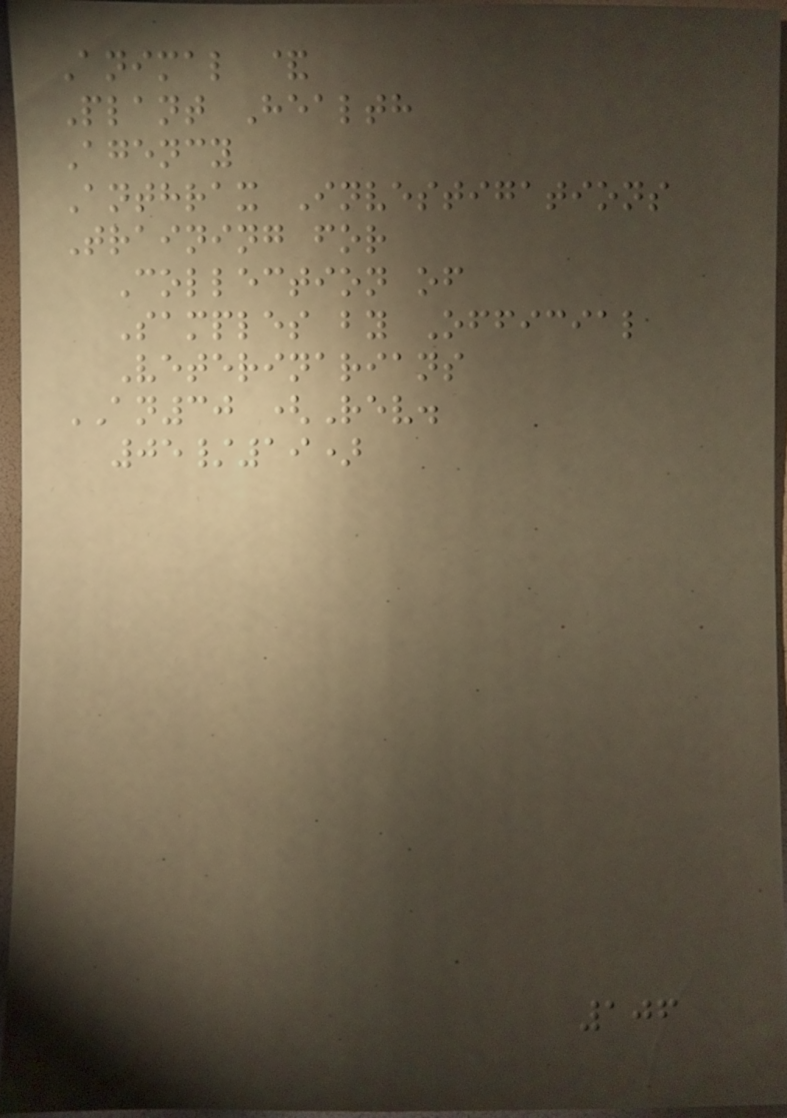Animal &
Plant Health
Agency
Anthrax Investigations
Training for
Collection of
Samples by Official
Veterinarians
AN30 (Rev.
05/19)
106
